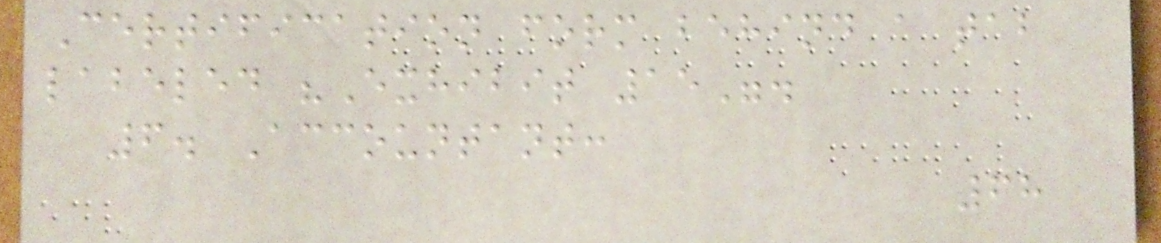Certification form behind a tab
labeled "Exhibit 15".
6. Accountant:
68
